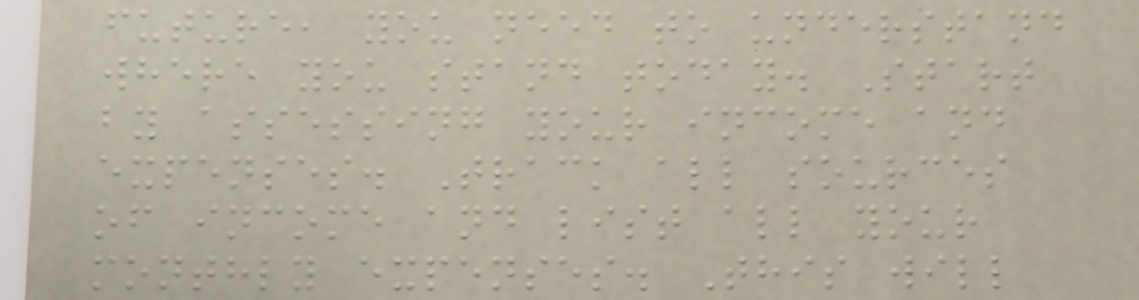future, you need to understand
where you stand today. Start
by assessing your income and
expenses. Track all sources
of income and list all your
monthly expenses. This will
